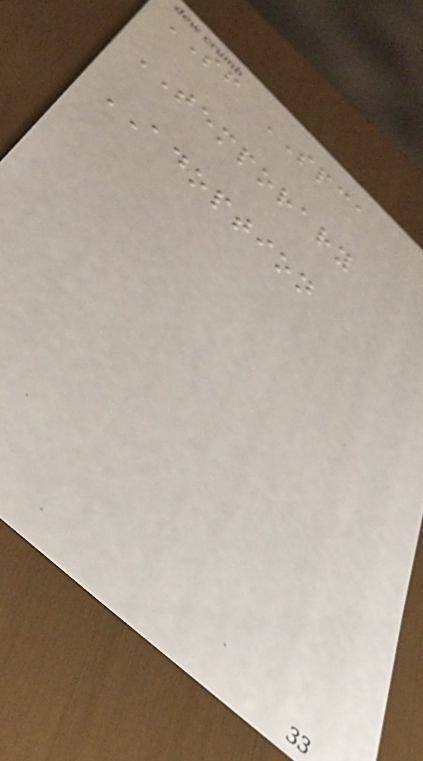SF SPCA
TEMPORARY
ADOPTION
